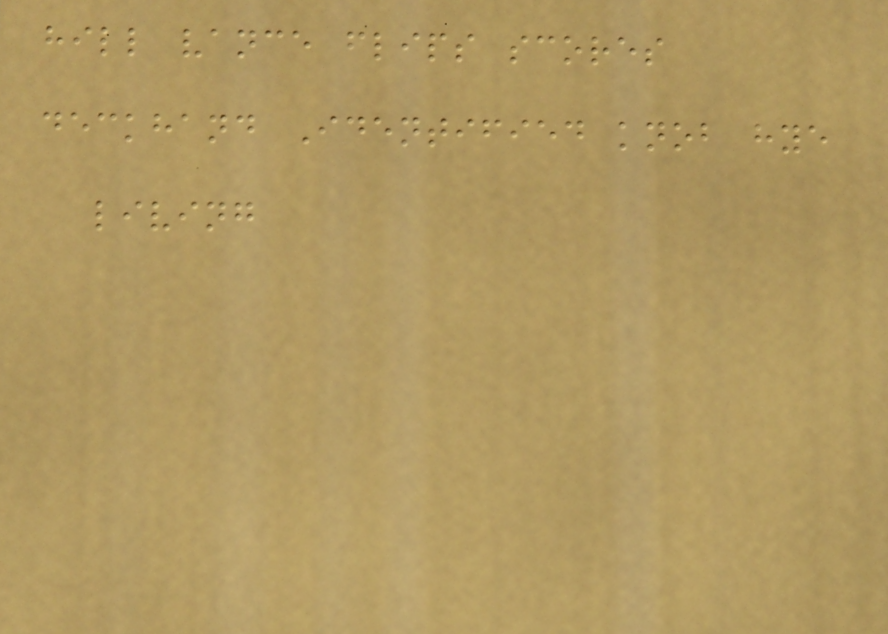hill vance flips scores
deckhand Identified knob hye
living
